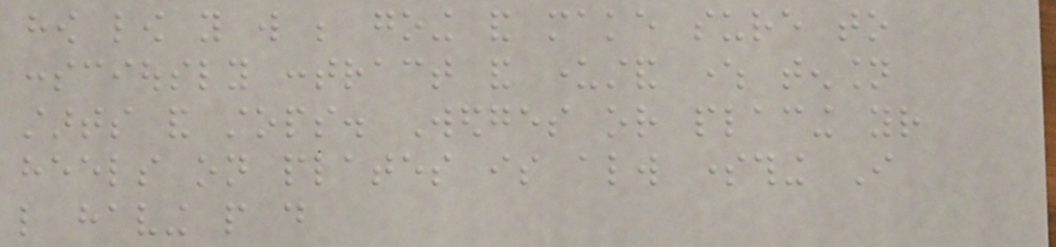how low you will be going and make sure to
consciously contract and understand where tension
starts and stops. Wedges or placing your
heels on plates is always something I
like having people do
